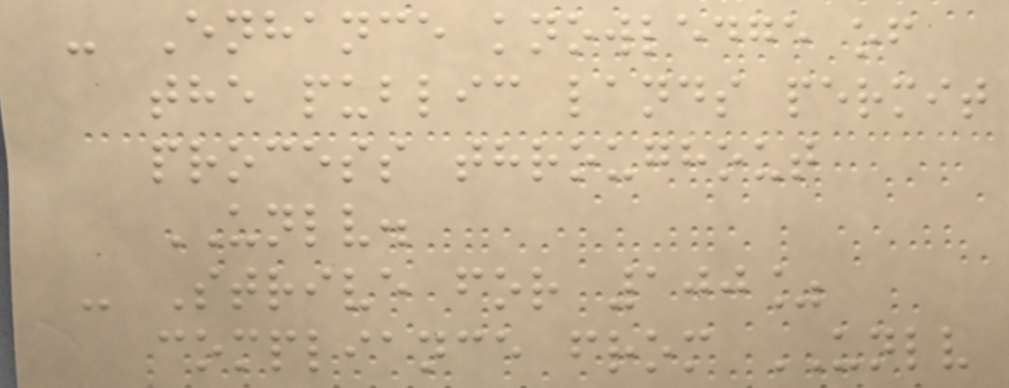- Enhance knowledge of
the public lands permit
process throughout
UNLV.
- Strive for 100%
compliance from UNLV
